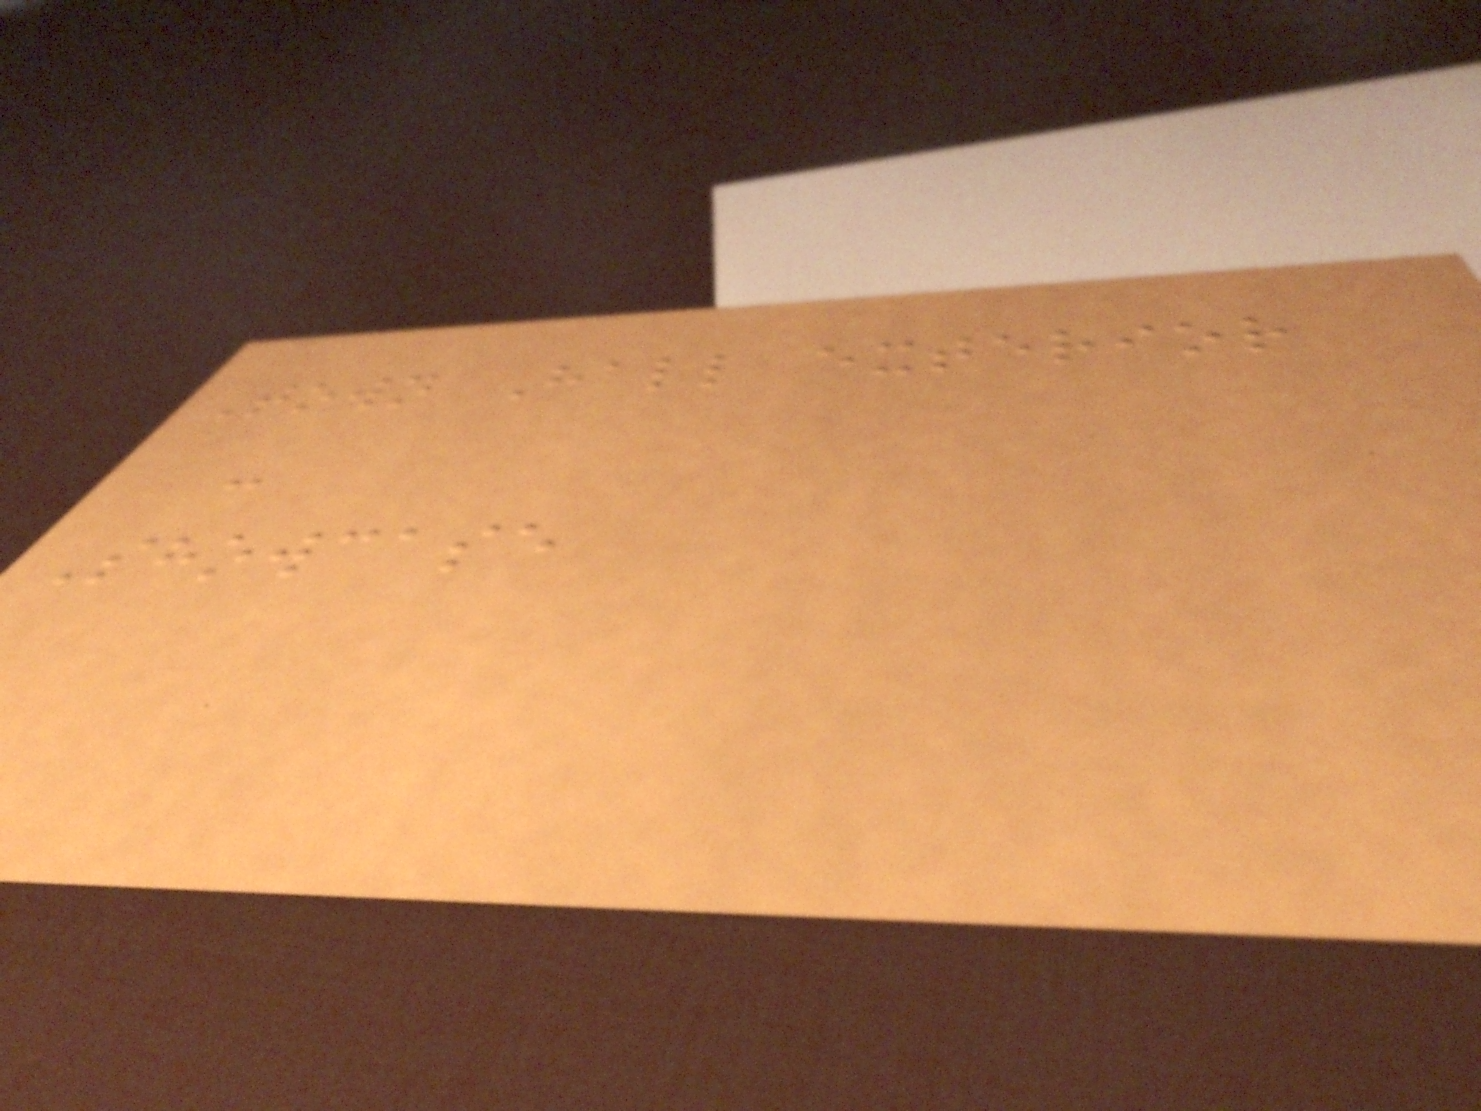Town Hall exterior
-
Showcase
